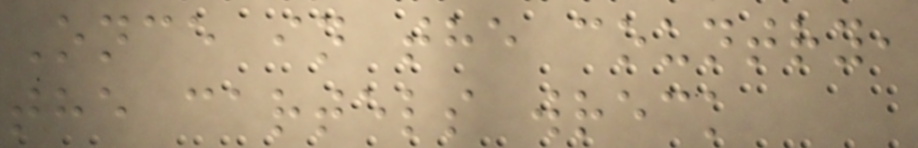Once in the country,
the cartels wreck
